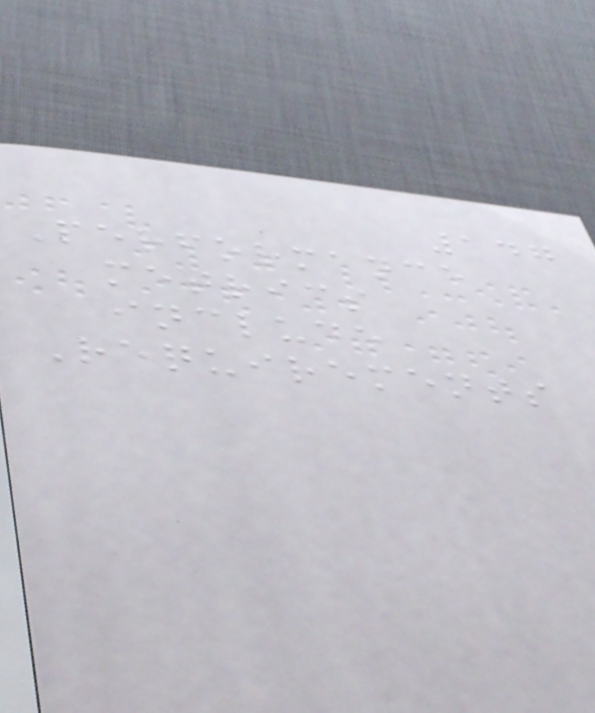147
Performance
metrics
include
Requirements
